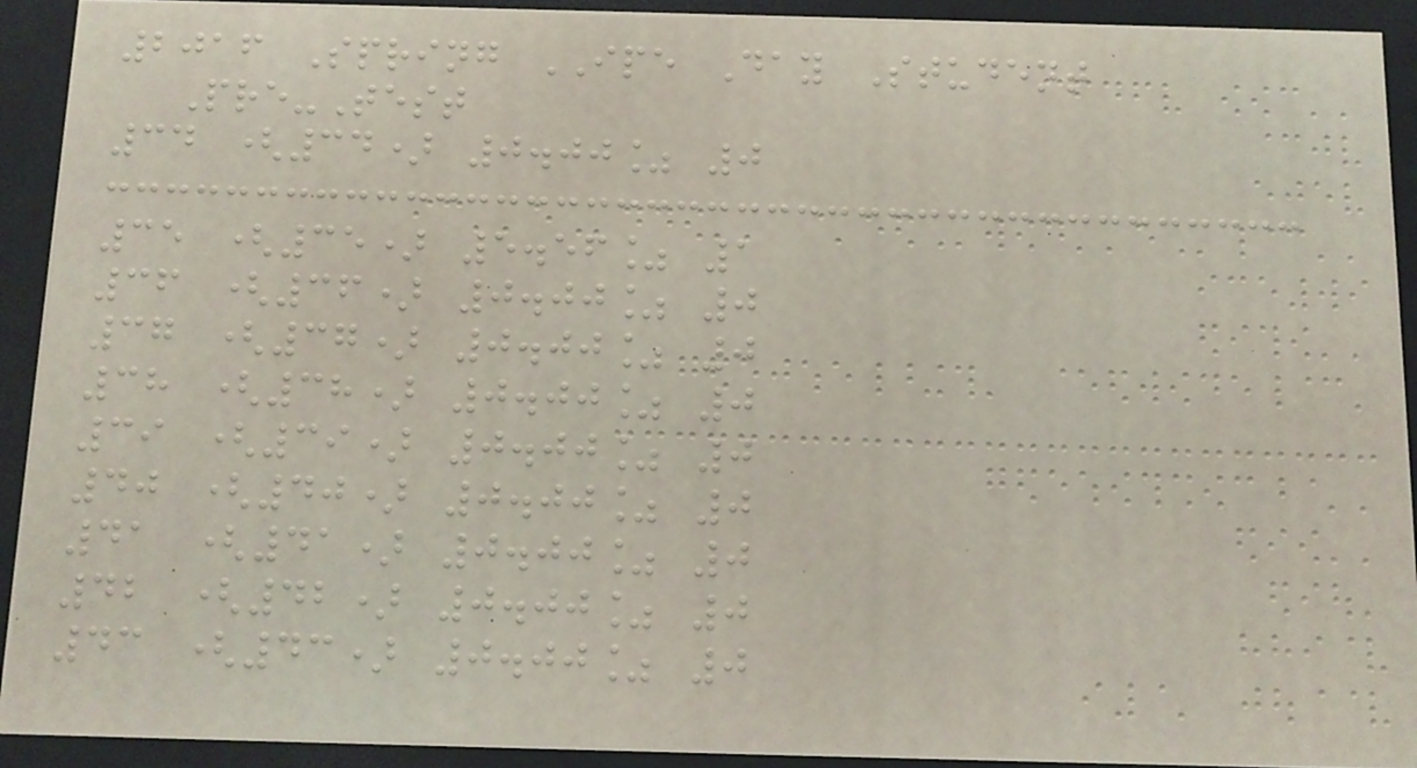2016 Spring IPE Day Student
Pre-Test
34 (34) 0.00% 0
35 (35) 5.56% 1
36 (36) 0.00% 0
37 (37) 0.00% 0
38 (38) 0.00% 0
39 (39) 0.00% 0
40 (40) 0.00% 0
41 (41) 0.00% 0
42 (42) 0.00% 0
43 (43) 0.00% 0
